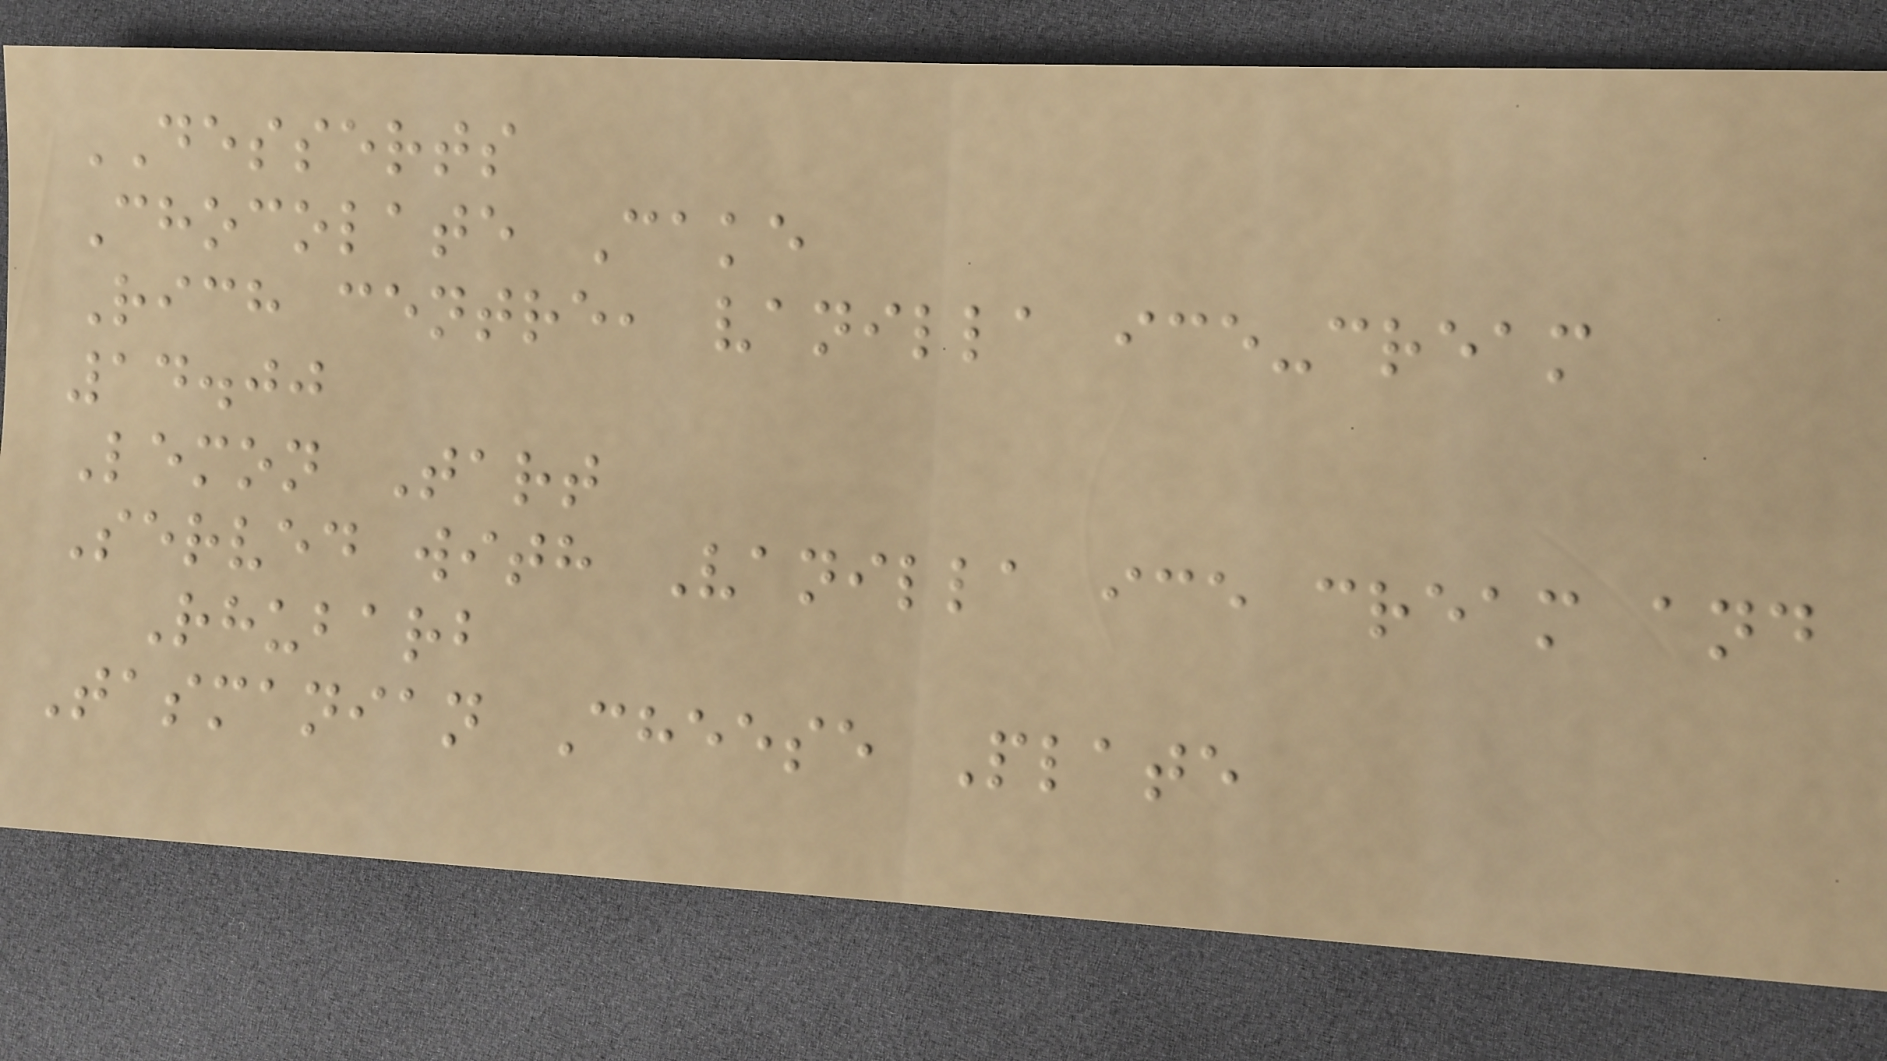DESSERTS
Chocolate Cake
Rich centre, vanilla ice-cream
14.00
Lemon Tart
Served with Vanilla ice cream and
Rhubarb
Tasmanian Cheese Plate
